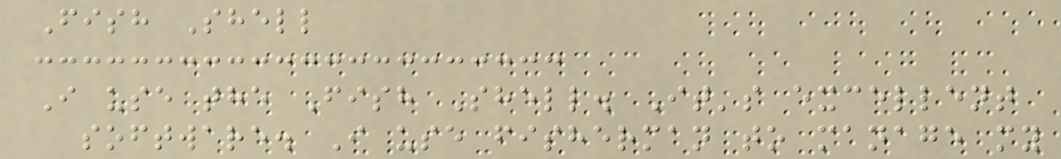Fish Shell
I use the Fish Shell. It's excellent
software. I use fisherman to manage my
